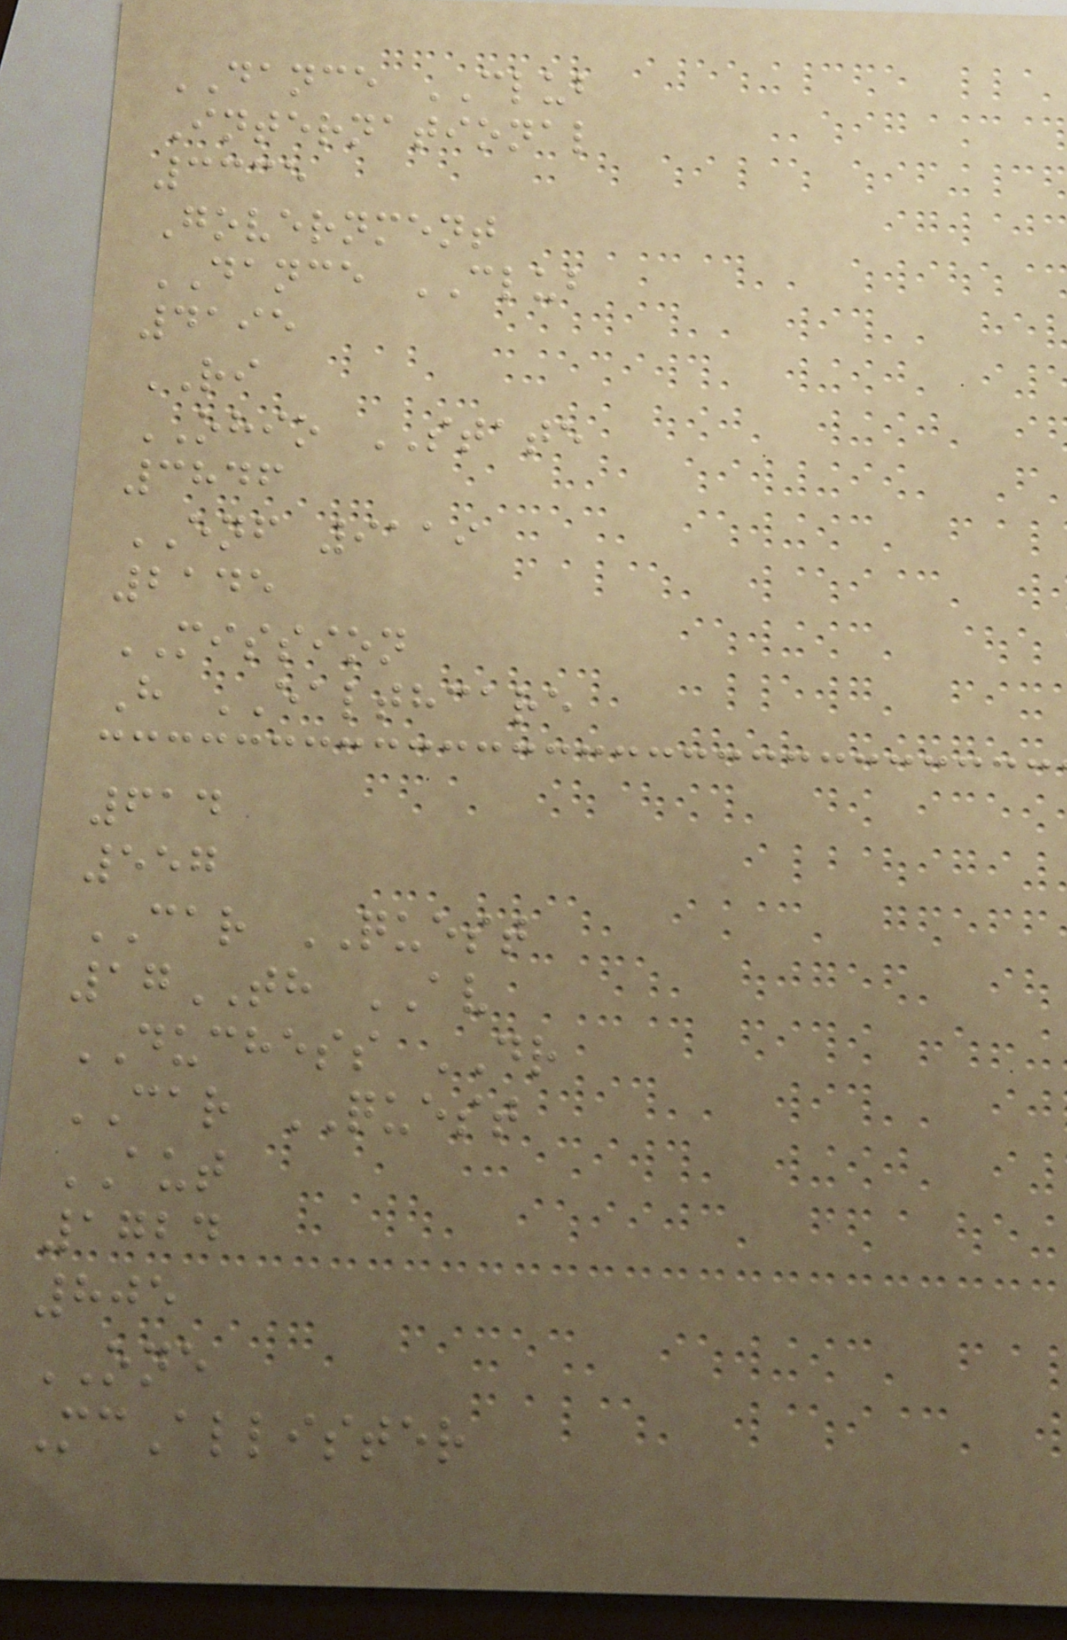DANCE CLUB
International
3335
Government
DANCE CLUB
4195
RI
OHIO STATE
3846
ENF 9119
2145
MISSION
H EALTHCARE
614
557
CAR QUEST
17TH AV
DUCHESS DR
CAR QUEST
AUT
1724
805
ONE
McAllister
